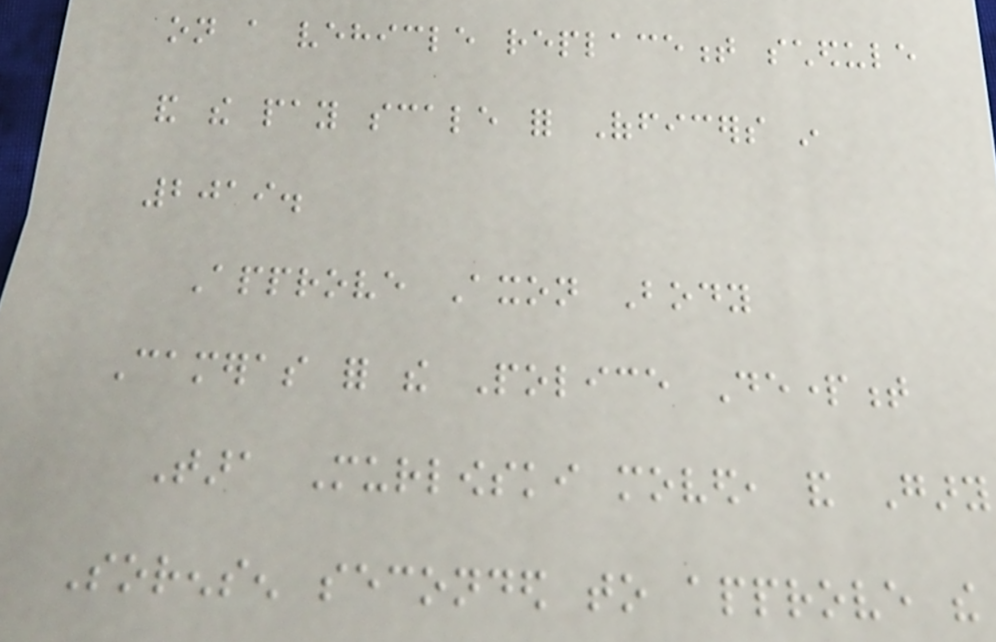on a vehicle replacement schedule
and the pay scale for Officers in
2019.
Approve Axon Body
Cameras for the Police Department
Tara Murlowski moved, and Gary
Sorensen seconded to approve the
